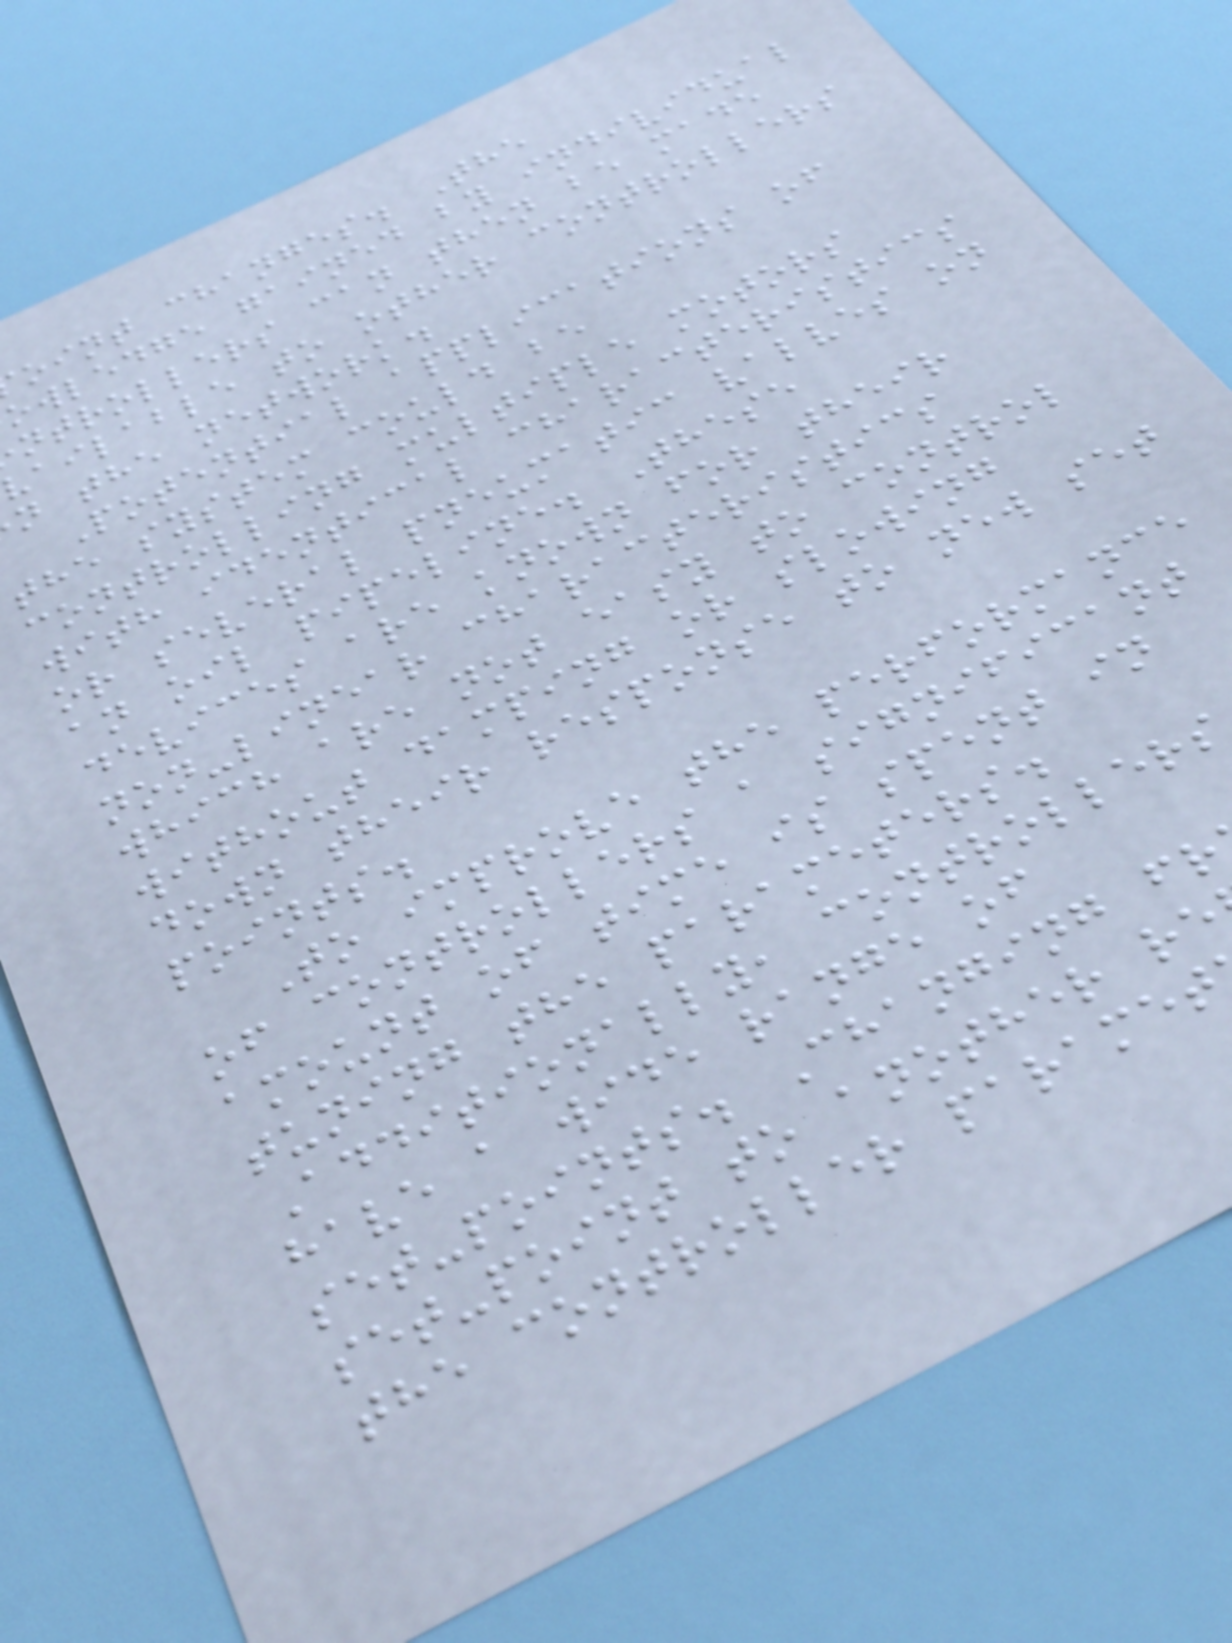oint changes. The
owledge gained by individual
ntrollers can then be made
vailable to other controllers
n the network.
Potential applications of
the system could be
controlling multiple motors
with identical characteristics
or several pneumatic valves on
an oil pipeline. These
devices are known for their
non-linear characteristics
which are not easy to control
without damping or slowing
down their response to new set
points.
To improve the performance
of controllers a significant
amount of time is spent in
tuning the parameters.
Additionally, controllers
have a wide range of
set-points. Changing fr
set-point to another re
the controller paramet
